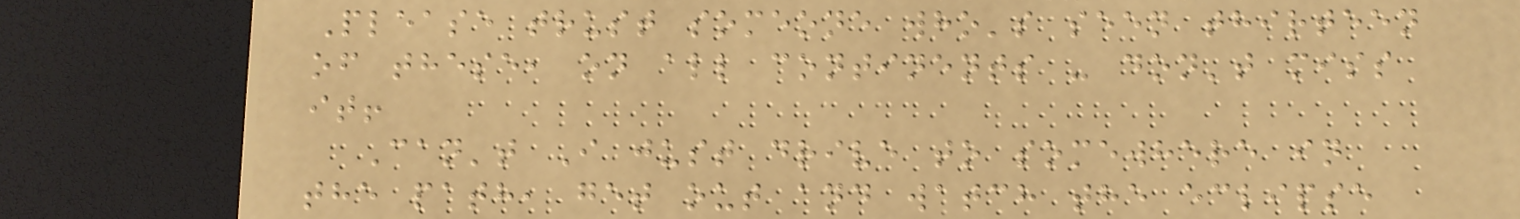Please trust someone who's seen thirteen
of these, on all continents - don't miss
it!
Can't I just drive to somewhere in
the path, get out and watch the eclipse
